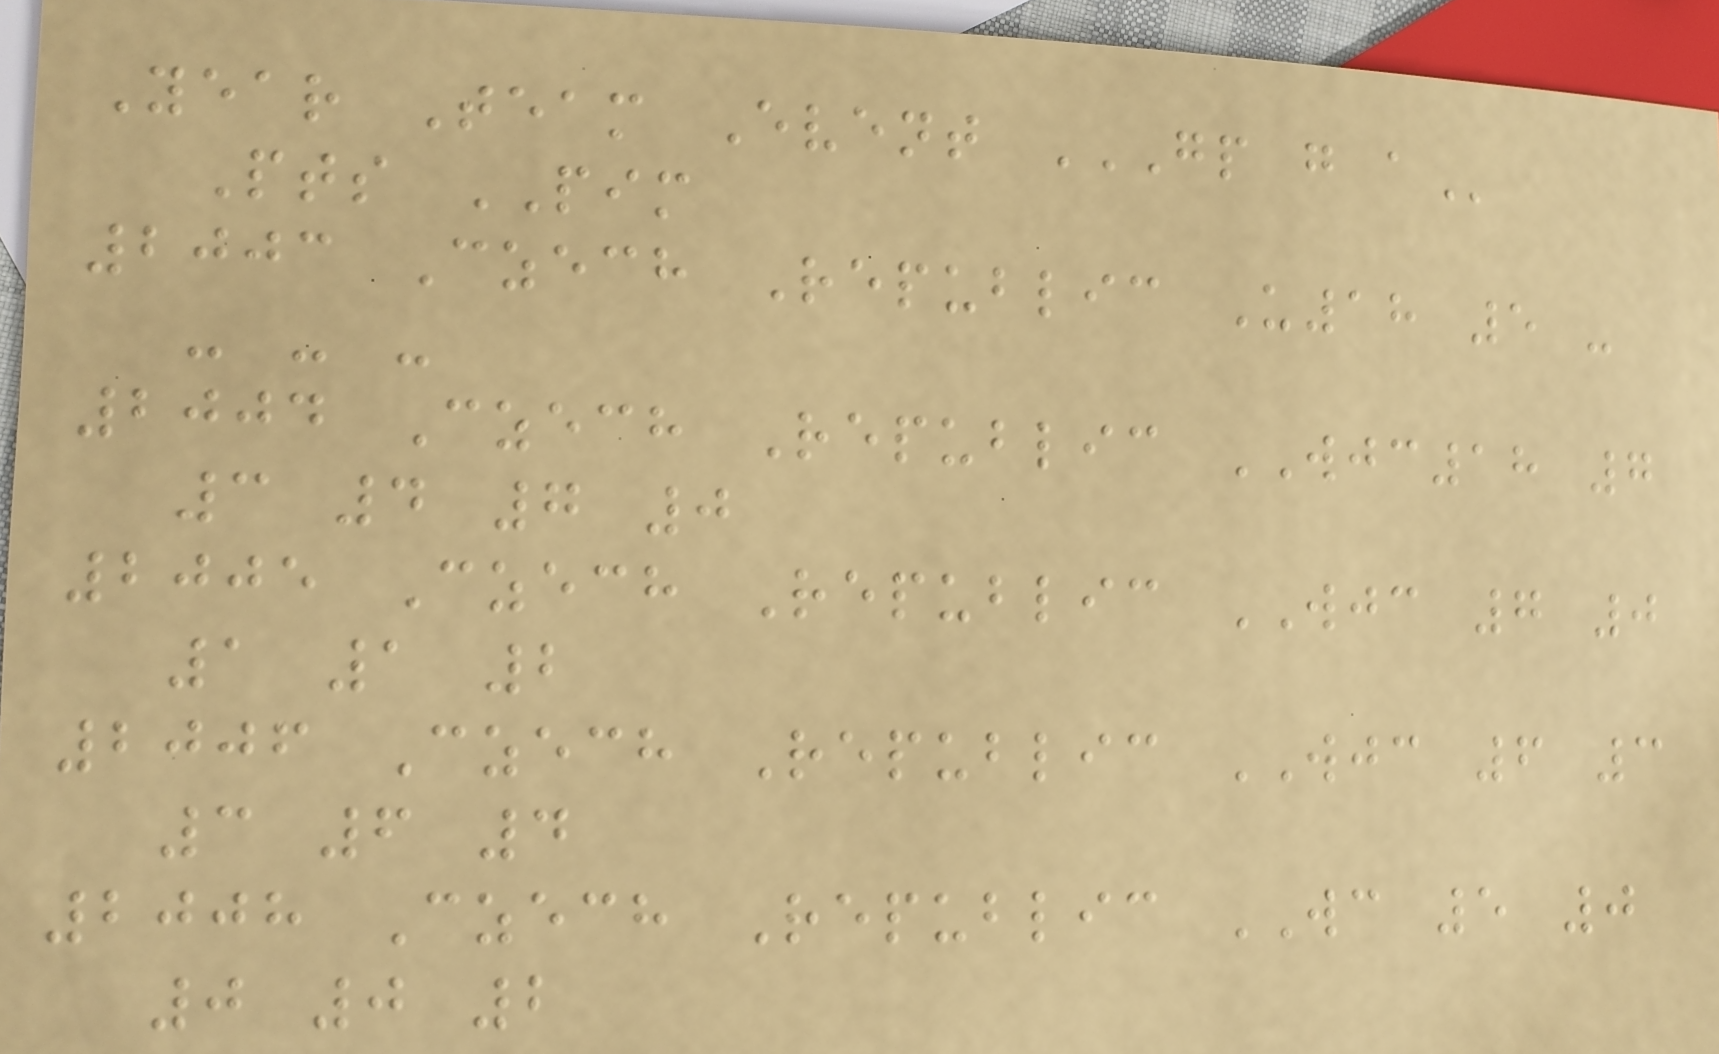Year Team Event GP G A
Pts PIM
2003 Czech Republic U18 5 -
- - -
2004 Czech Republic WJC18 7
3 4 7 0
2005 Czech Republic WJC 7 0
1 1 2
2006 Czech Republic WJC 6 3
3 6 4
2008 Czech Republic WC 5 0
0 0 2
